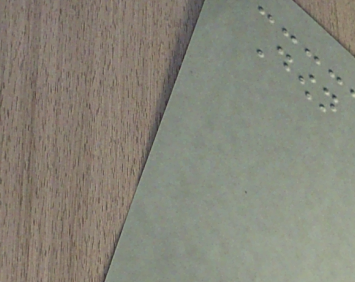Down
